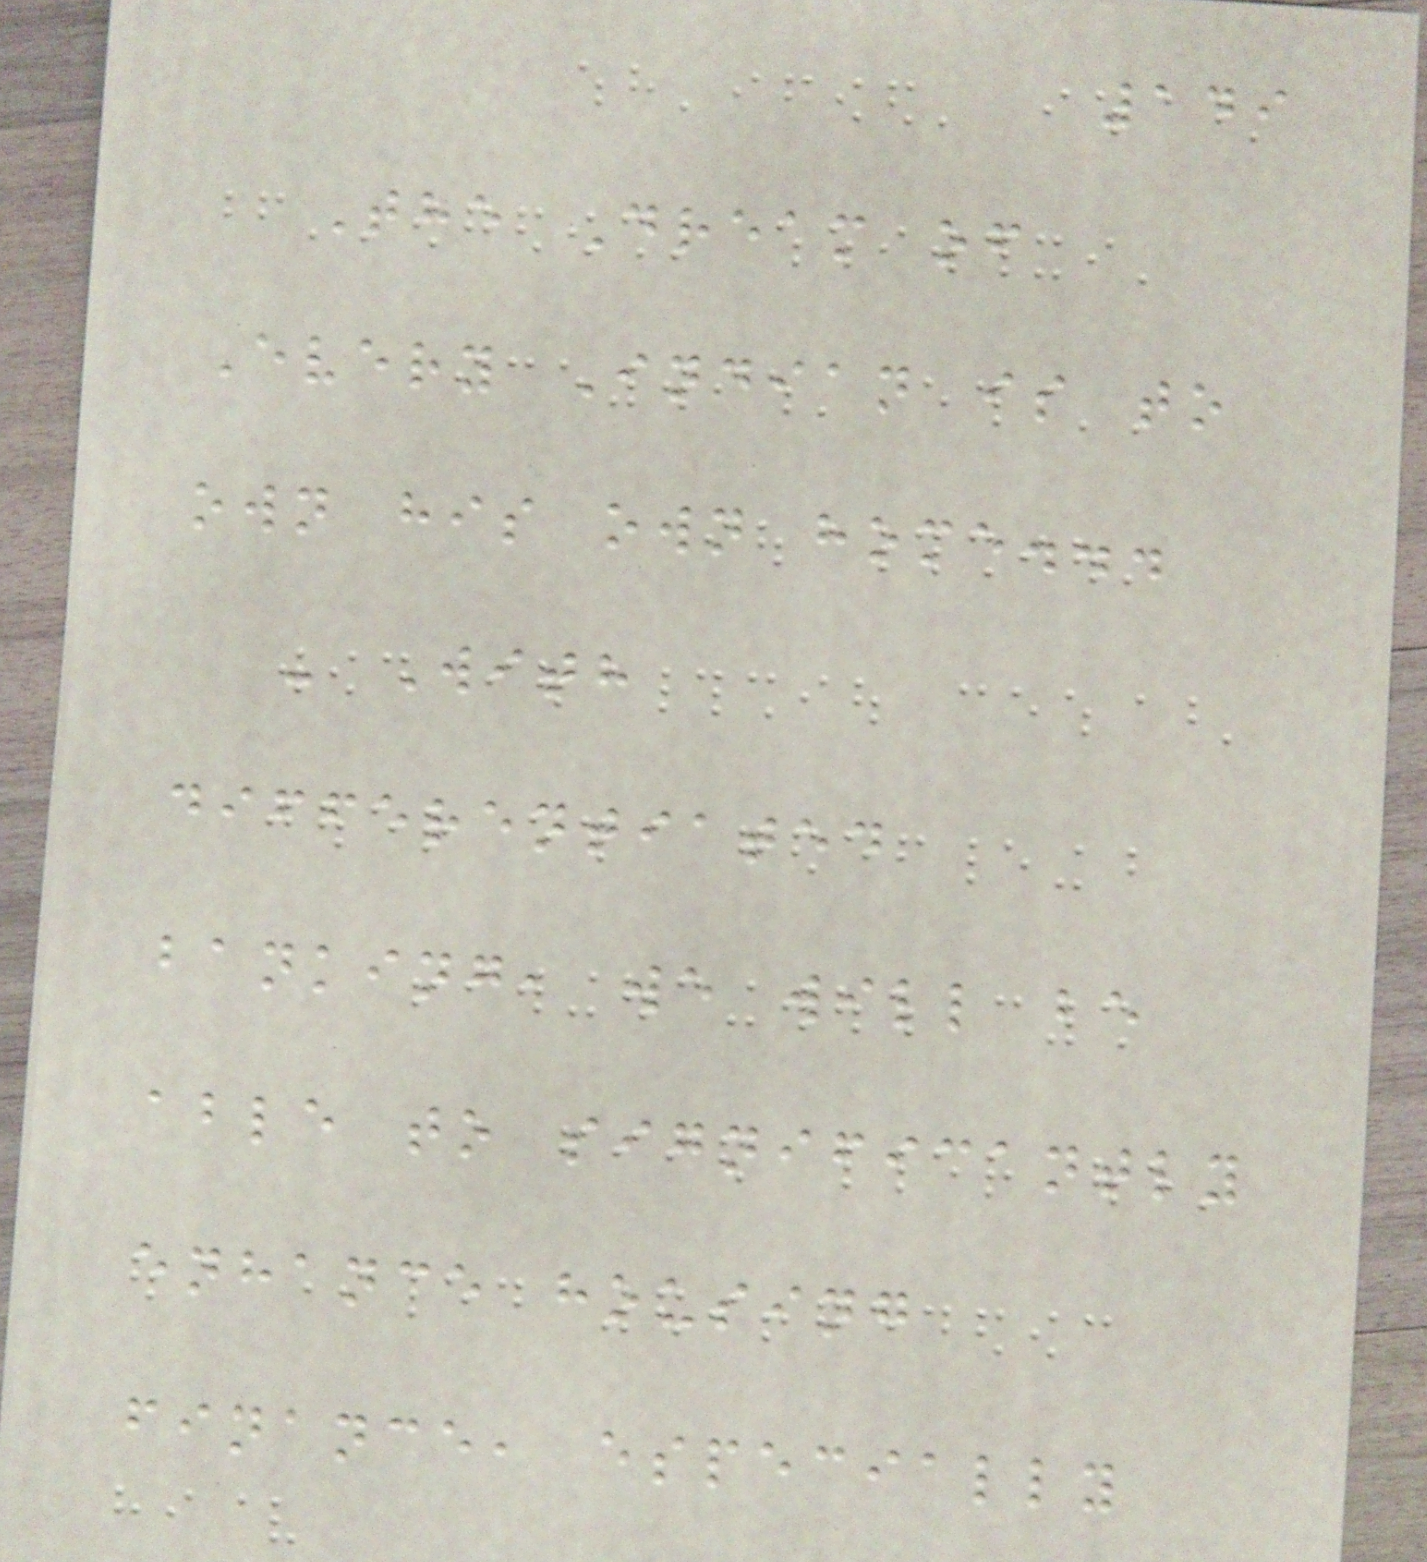149
The Dream of
Every Indian is to
own his own home...
- With
differentiated
banking, we will be
able to significantly
enhance housing
finance, especially
